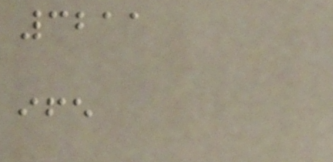3211
ife
